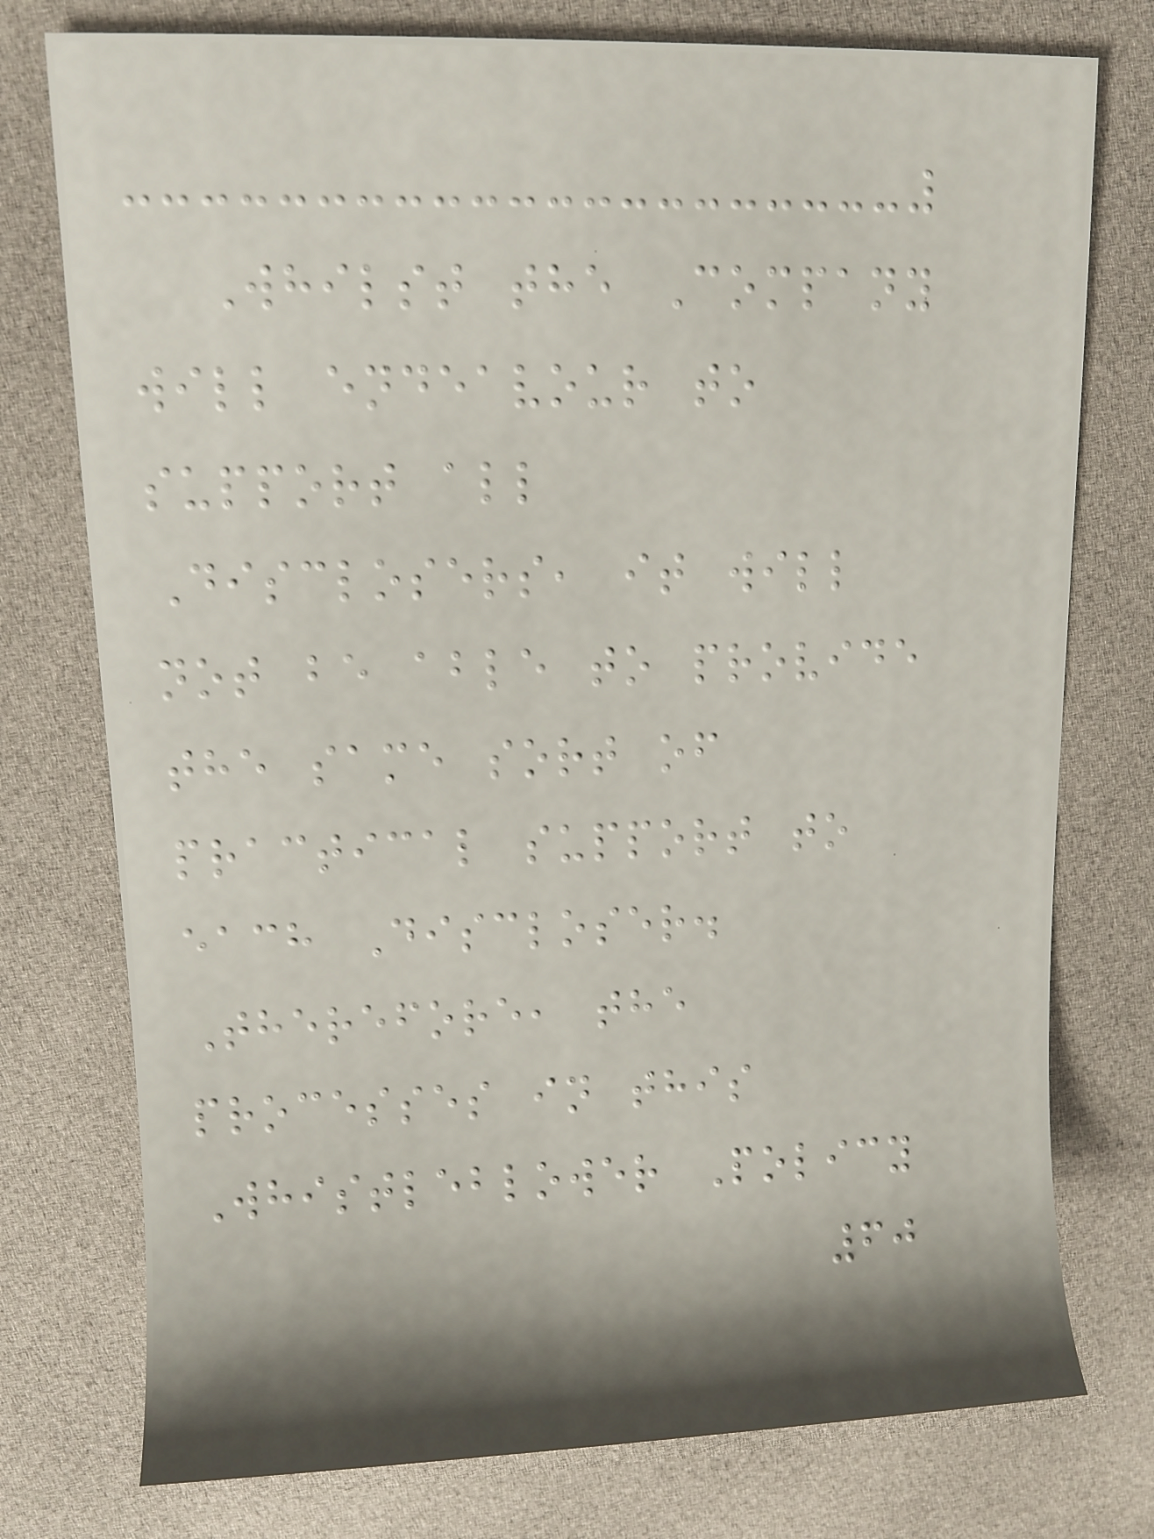Whilst the Company
will endeavour to
support all
Disclosers, it will
not be able to provide
the same sort of
practical support to
each Discloser.
Therefore, the
processes in this
Whistleblower Policy
60
